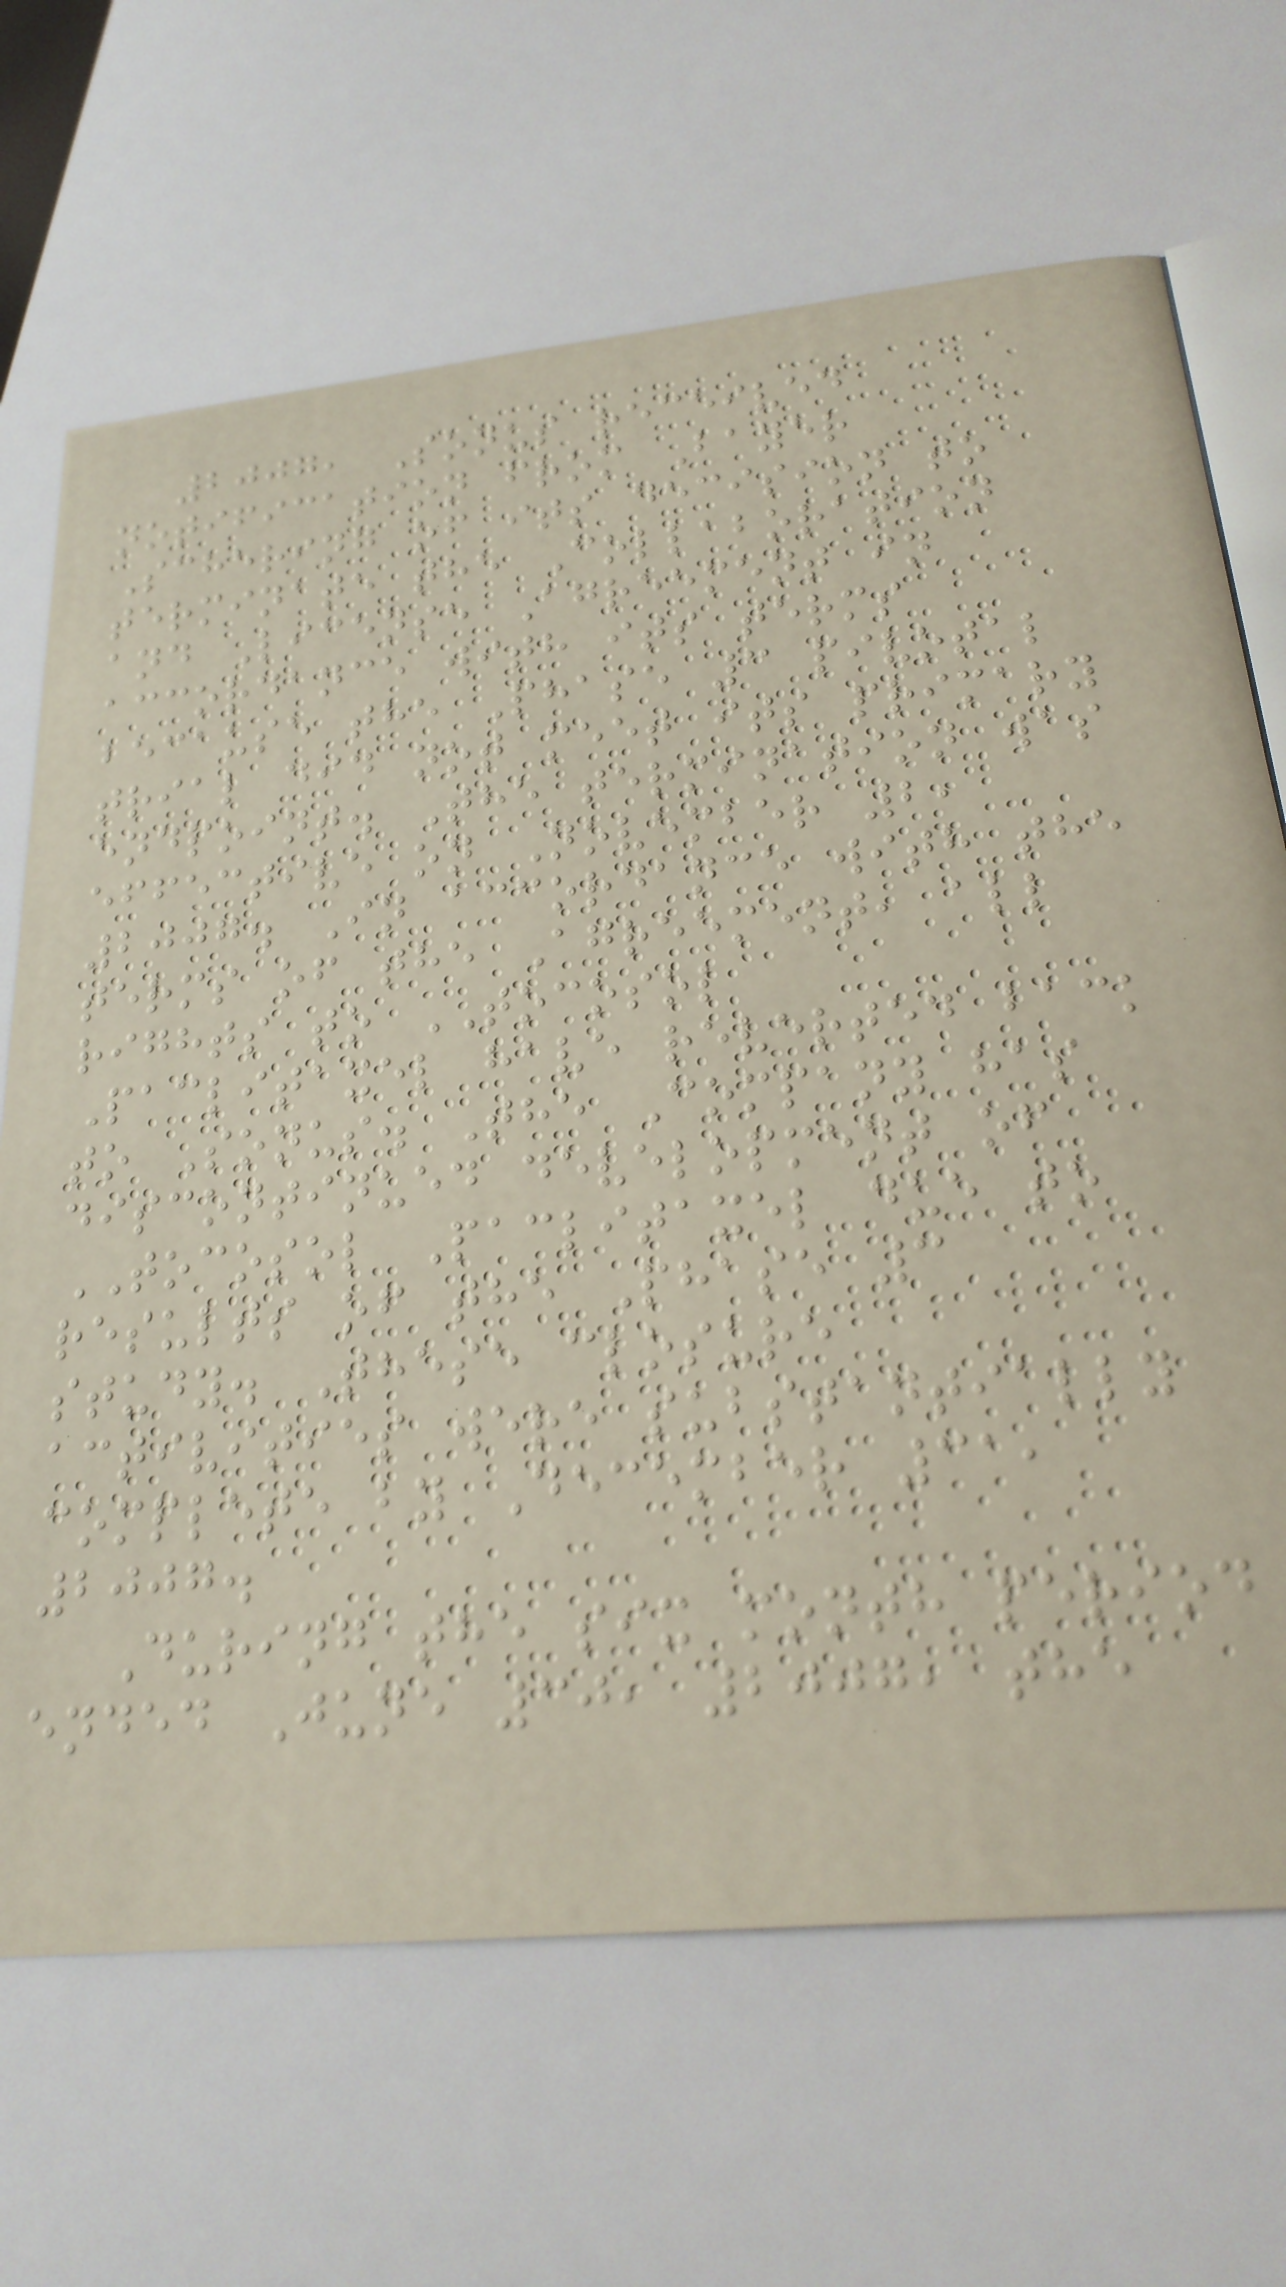2007, Sonus received
notification from Bayer
Schering of its decision to
terminate the Collaboration
and License Agreement in
accordance with its terms
because the Phase 3 pivotal
trial did not meet its primary
endpoint. The termination was
effective on November 2,
2007. In accordance with the
terms of the Agreement, all
rights to TOCOSOL
Paclitaxel have reverted back
to Sonus. The Company has
discontinued development of
TOCOSOL Paclitaxel due to
results of the Phase 3
study. These closure
activities were substantially
complete by December 31,
2007.
During the six month period
ended June 30, 2007, the
